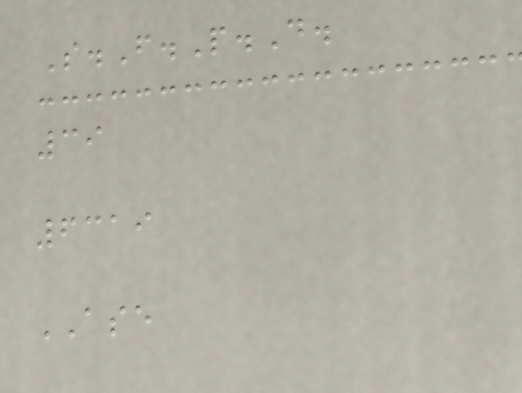S.F.P.D.
39
6319
ASE
